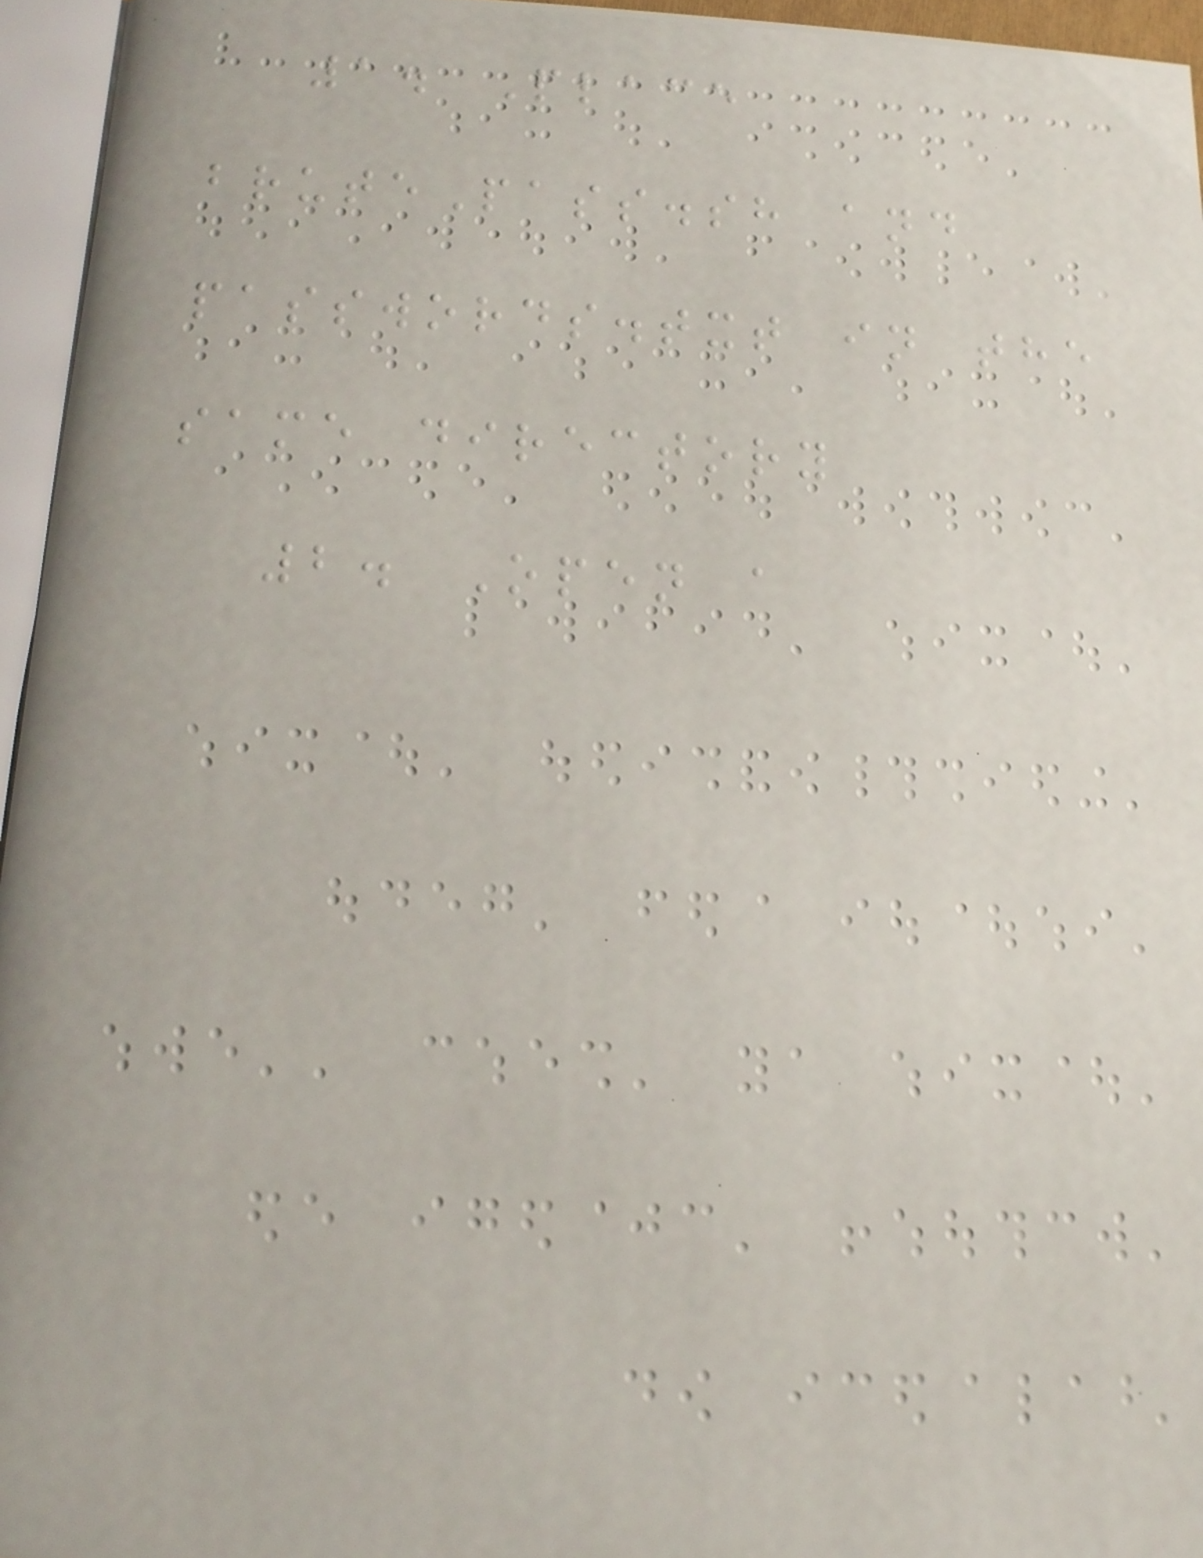1. Place
brutePass.sh and
passwords.txt in the
same directory
2. Open a
